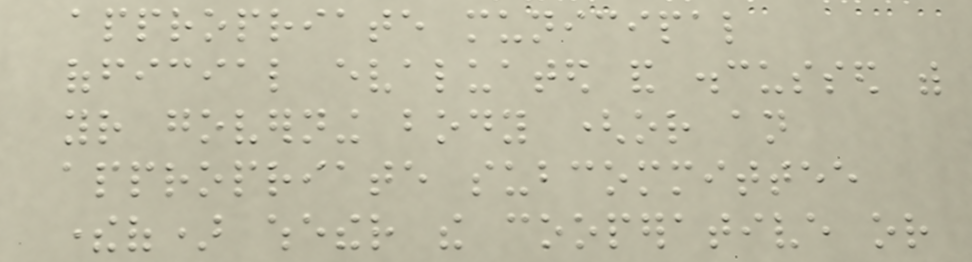appropriate municipal
official evaluated and discussed with
your governing body (or an
appropriate subcommittee
thereof) whether the cooperative or
